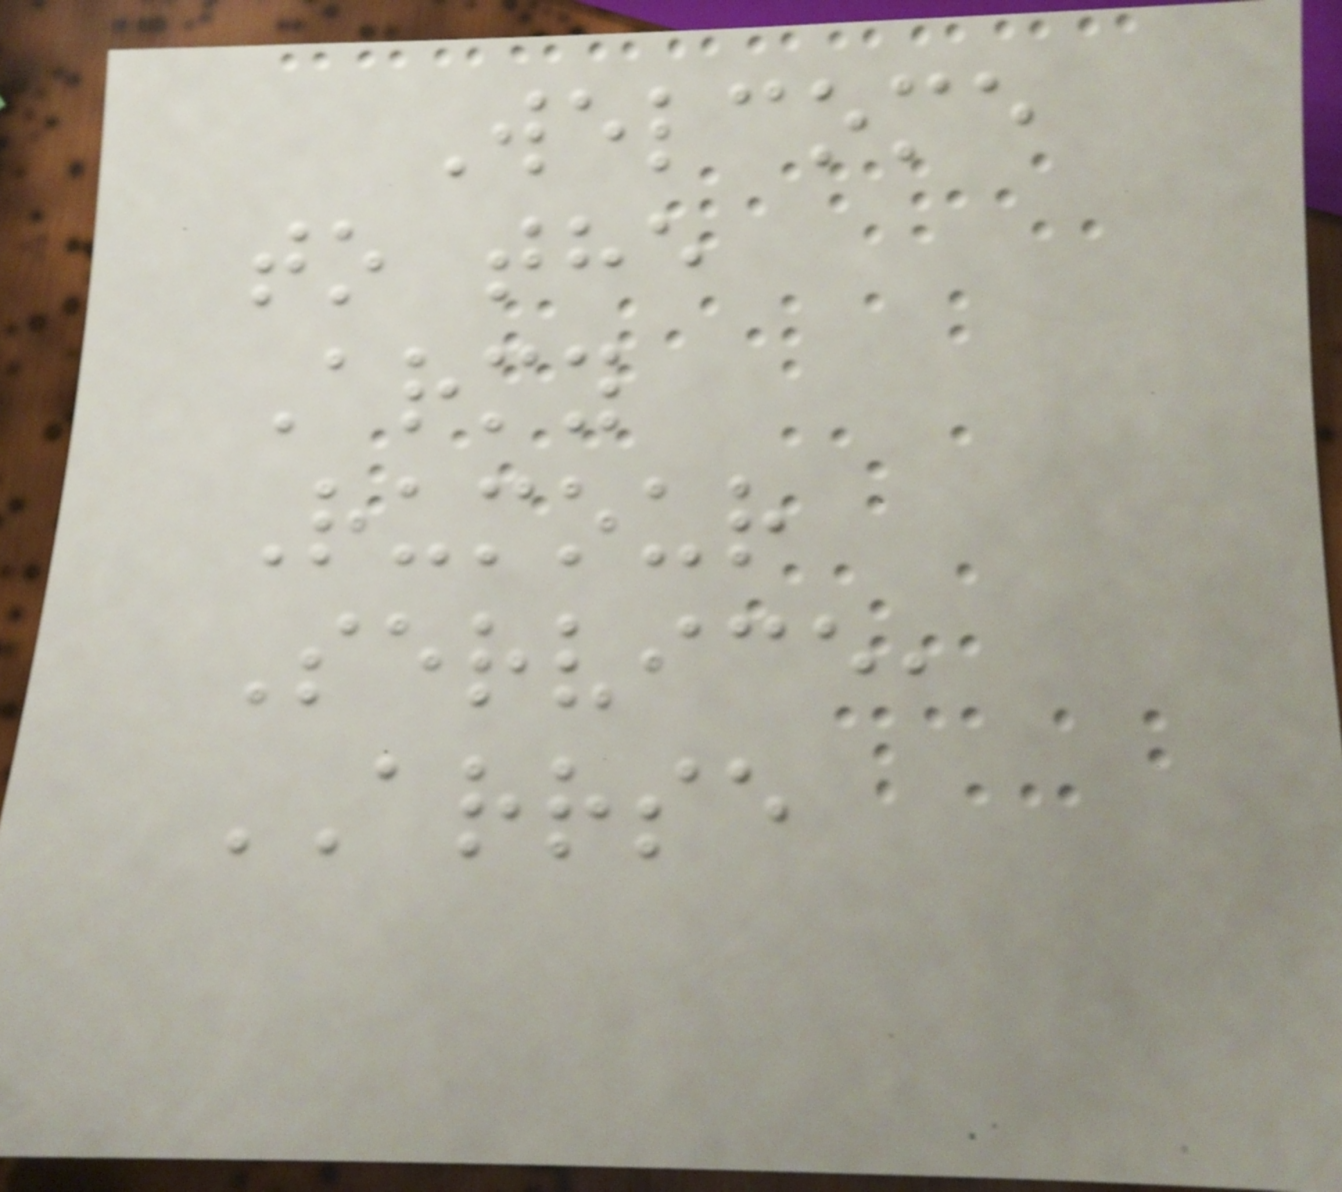Welcome
to the
Army
Rumour
Service,
ARRSE
